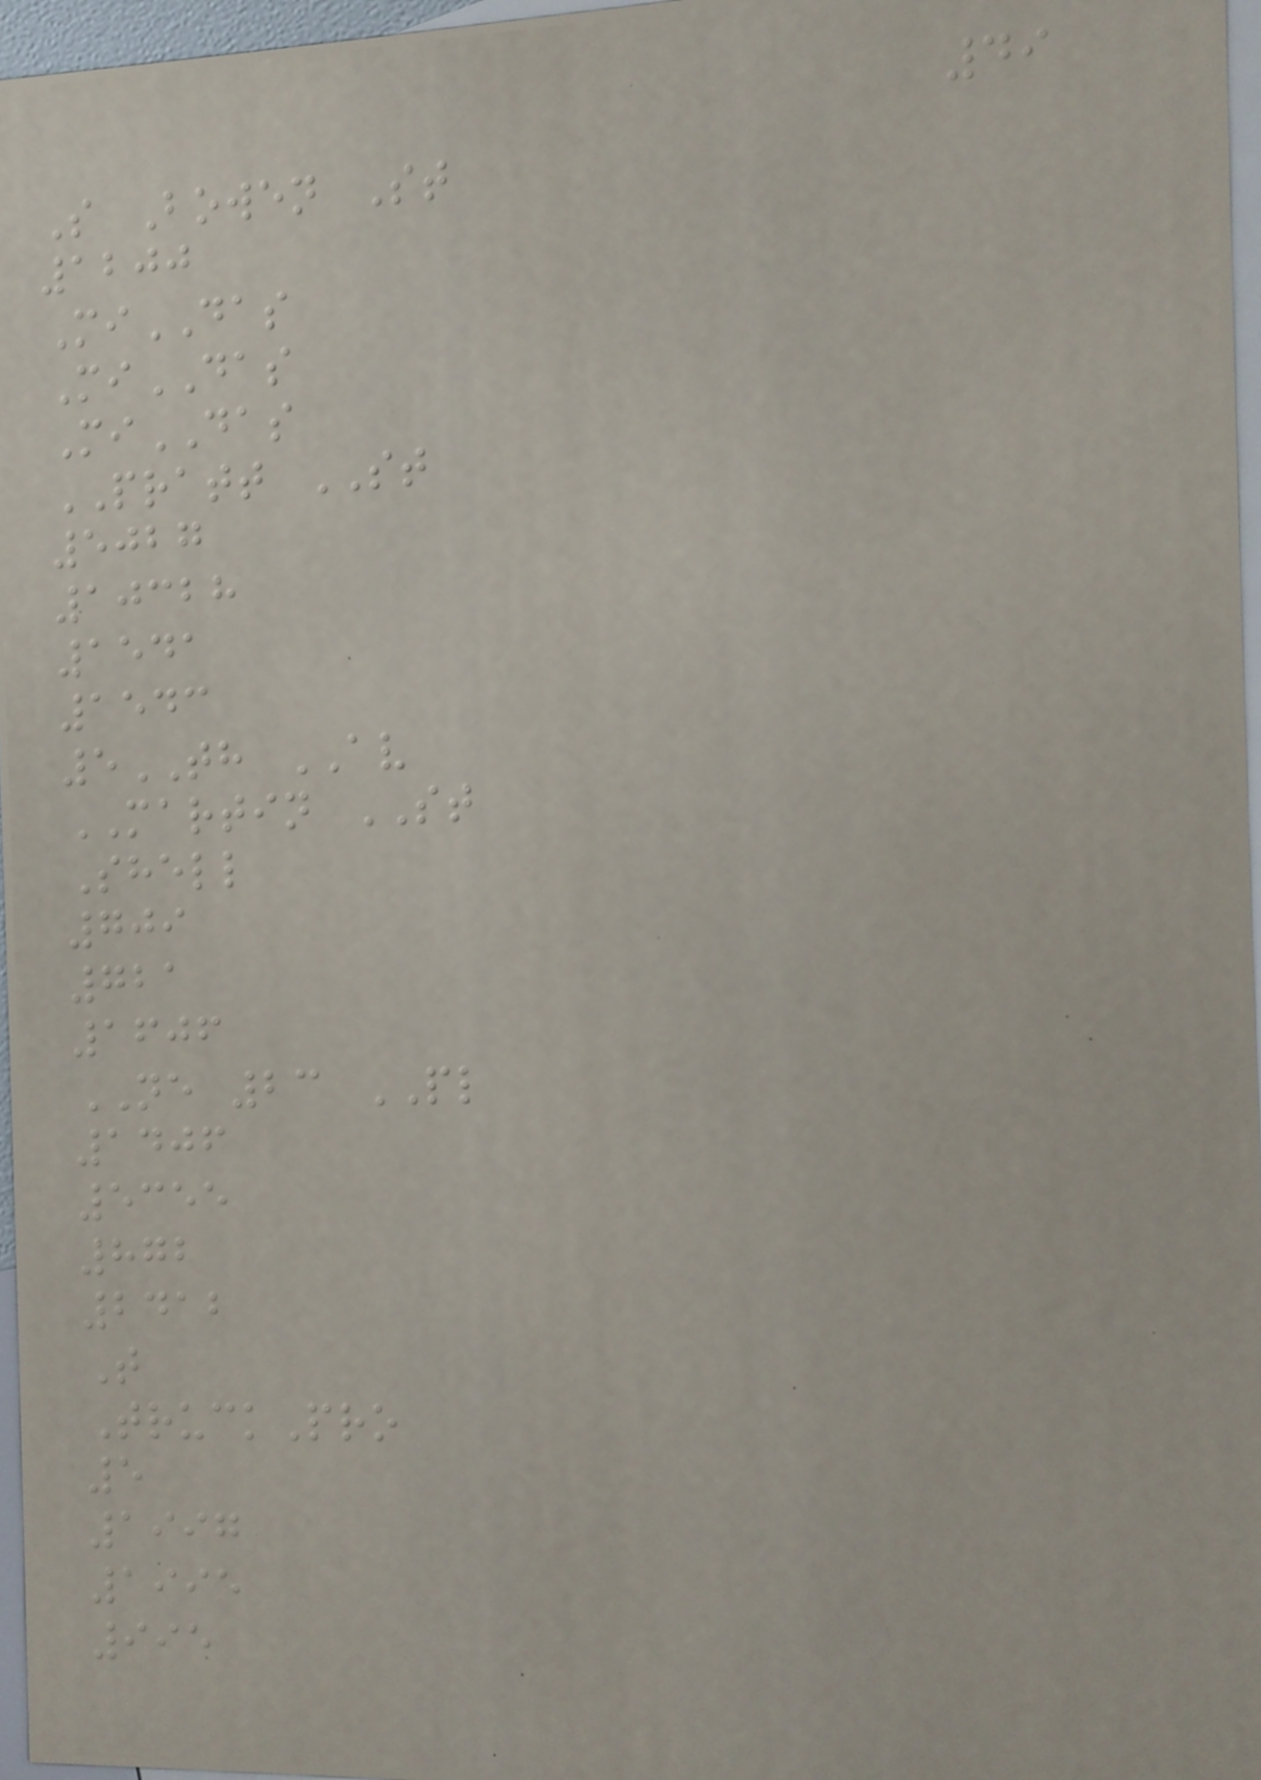49
S Bowen St
1200
MiDAS
MiDAS
MiDAS
PRATT ST
5027
10328
1541
1543
5TH AV
MARTIN ST
Shell
709
721
1606
NE 23 PL
1406
5355
872
2412
T
TruckPro
5
1997
1995
995
